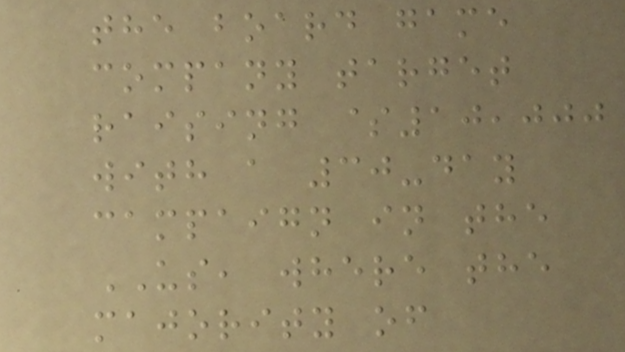the board game
company target
raising $10,000
with a 30-day
campaign in the
US, where the
majority of
